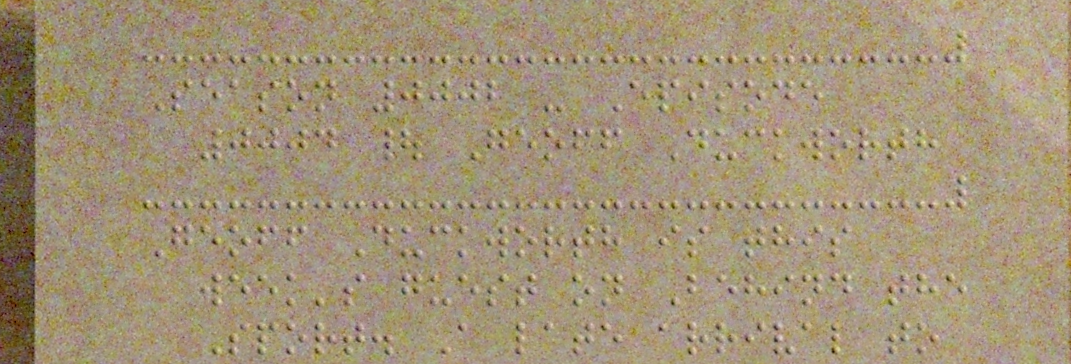Season 0002 - Episode
0004 | Geoff Duckworth
Geoff Duckworth is this
week's guest on Behind the
Sport. A late arrival to
